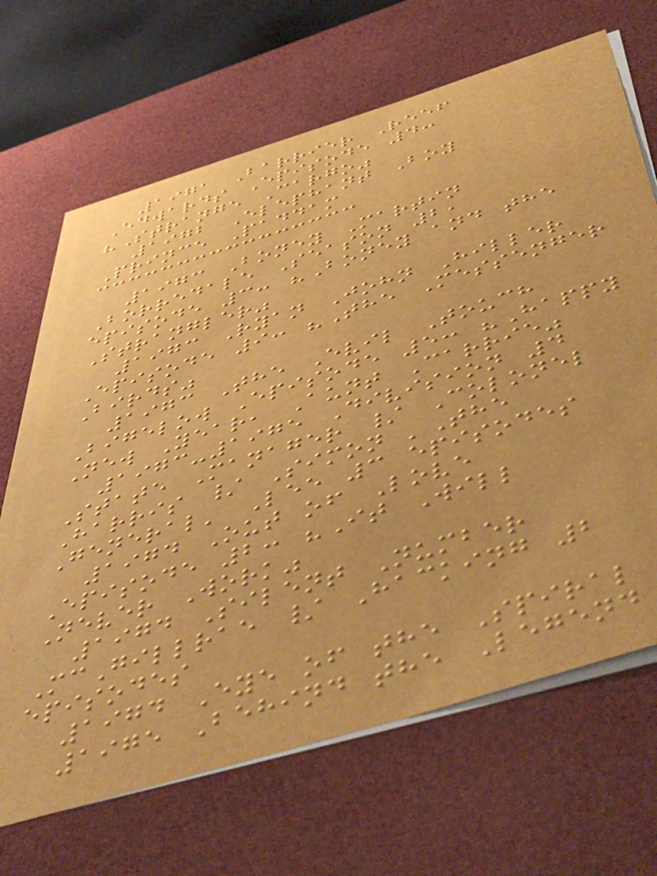1971 Barrier Reef
Edwards Episode 4:
"Strange Cargo"
1972 Elephant Boy
Prince Paddam
1973 Boney Martin
Borredale Season 2,
episode 3: "Boney and the
Strangler"
1973 Ryan John Hiller
Episode 9: "The Messenger
Birds"
1973 The Evil Touch
Bigelow Episode 5: "Happy
New Year, Aunt Carrie"
1973-1975 Division 4
State Manager / Colonel
Harris / Simon 'The
General' Lee 3 episodes
1974 Out of Love
Episode 2: "It Will
Never Work"
1974 Silent Number
McGillrae / Hacking 2
episodes
1974 Eye of the Spiral
1975 Behind the Legend
